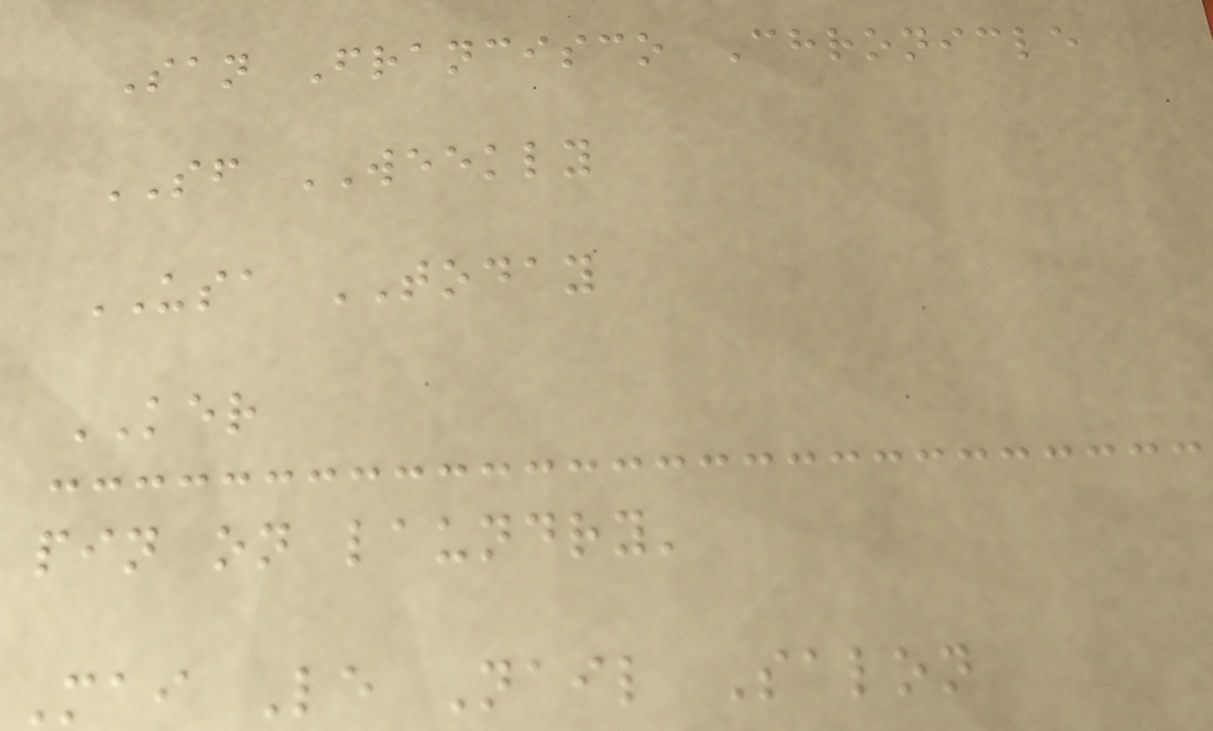San Francisco Chronicle
SF WEEKLY
USA TODAY
KER
pin on laundry'
Mai Le Nail Salon
